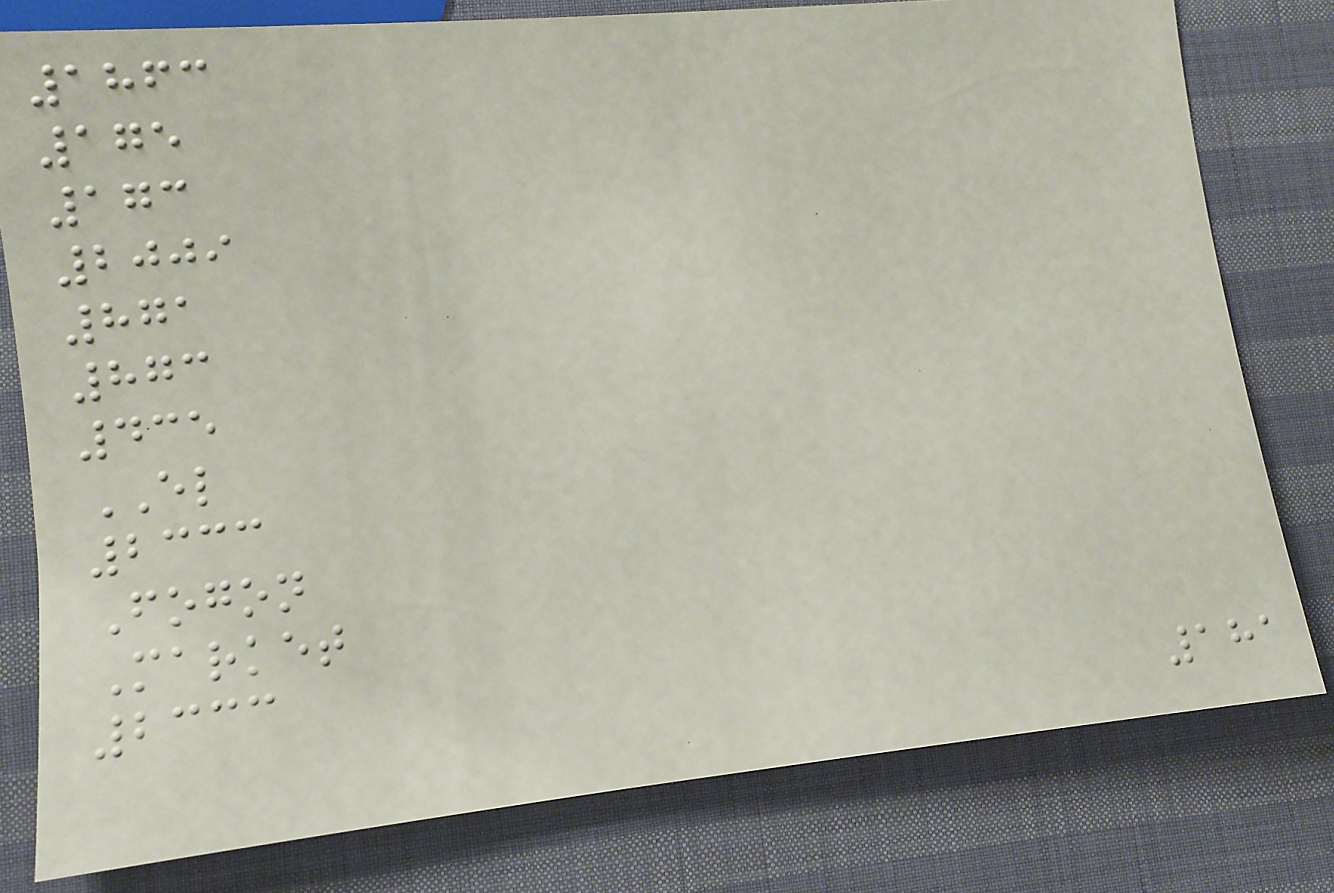1863
175
173
2009
871
873
435
EL
2333
Fogon
Market
2333
181
